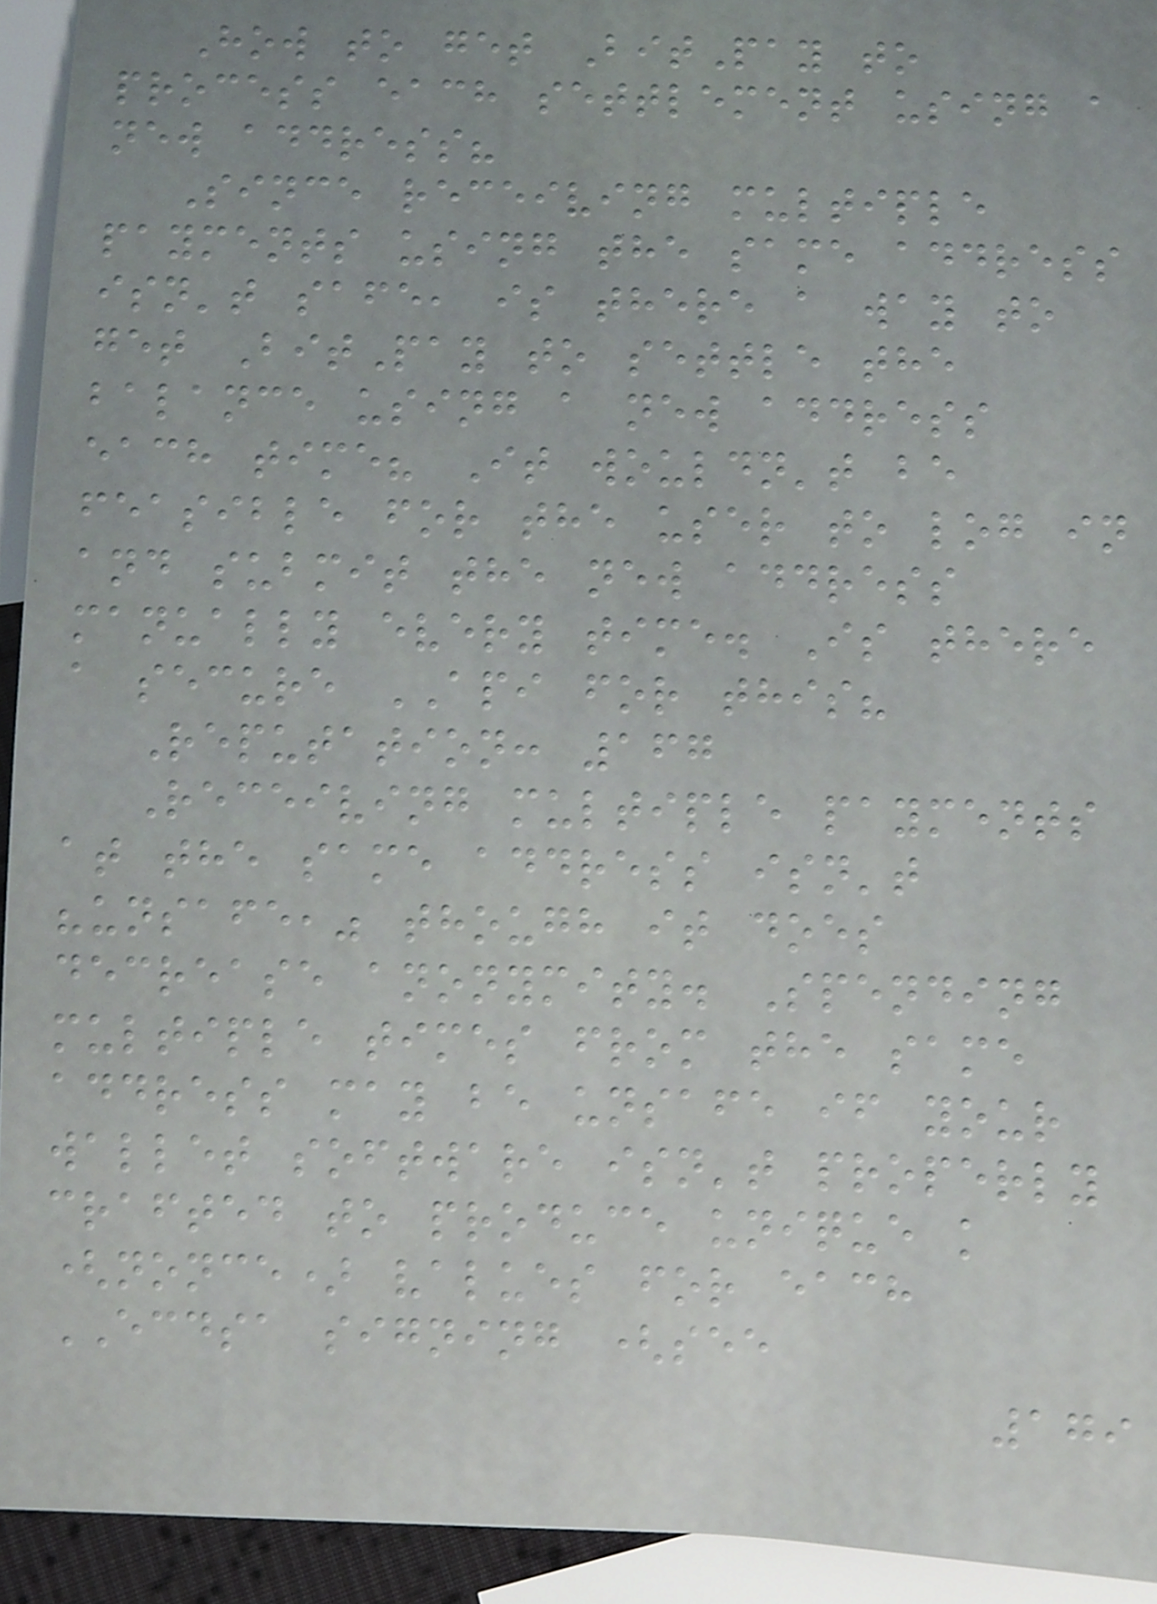How to get BitPay to
process each settlement using a
new address?
Since receiving multiple
payments using the same address
isn't safe, is there a way to
get BitPay to settle the
balance using a new address
each time? It wouldn't be
feasible for the user to log in
and submit the new address
manually every time. Is there
a secure API for this?
Reputation: 167
Receiving multiple payments
at the same address isn't
"unsafe," though it does
decrease anonymity. Spending
multiple times from the same
address may be unsafe if your
wallet software isn't properly
crafted to produce unique k
(nonce) values for each
ECDSA signing (see
179
